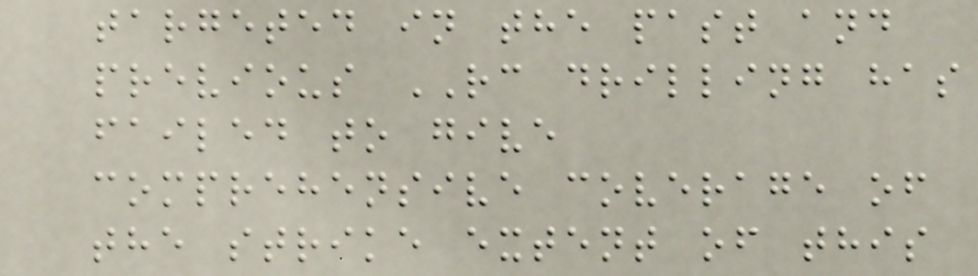targeted in the past and
previous RC drilling has
failed to give
comprehensive coverage of
the strike extent of this
